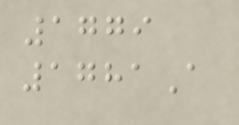1779
1781A
